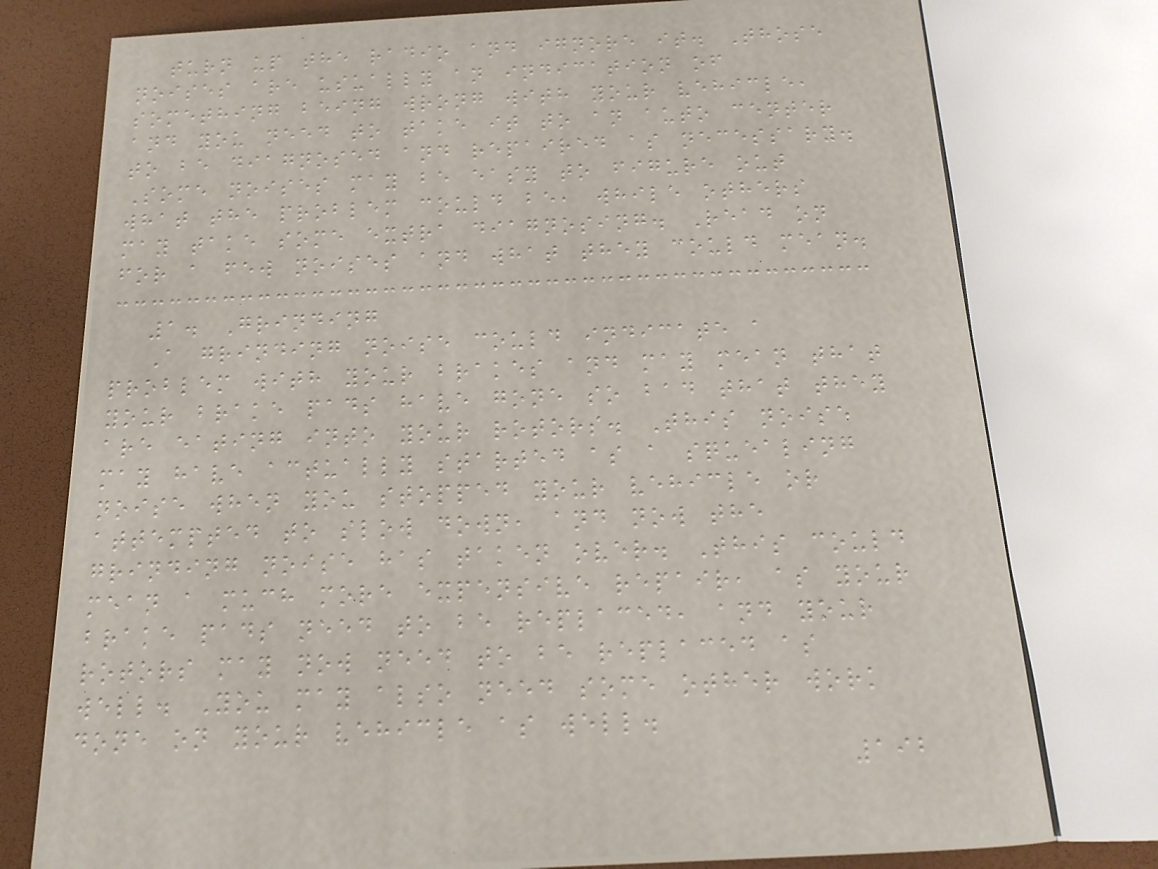turn up the radio and ignore it. Those
noises are usually an indication of
something being wrong with your vehicle,
and you need to take it to an auto center
to be diagnosed and repaired as necessary.
Some noises may be easy to figure out
what the problem could be, while others
may take some extra diagnosing. Read on
for a few noises and what they could mean.
1. Grinding
A grinding noise could indicate a
problem with your brakes and may mean that
your brake pads have gone so bad that they
are eating into your rotors. This noise
may have actually started as a squealing
noise when you stopped your vehicle or
attempted to slow down, and now the
grinding noise has taken over. This could
mean a much more expensive repair, as your
brake pads need to be replaced, and your
rotors may now need to be replaced as
well. You may also need some other work
done on your vehicle as well.
192
